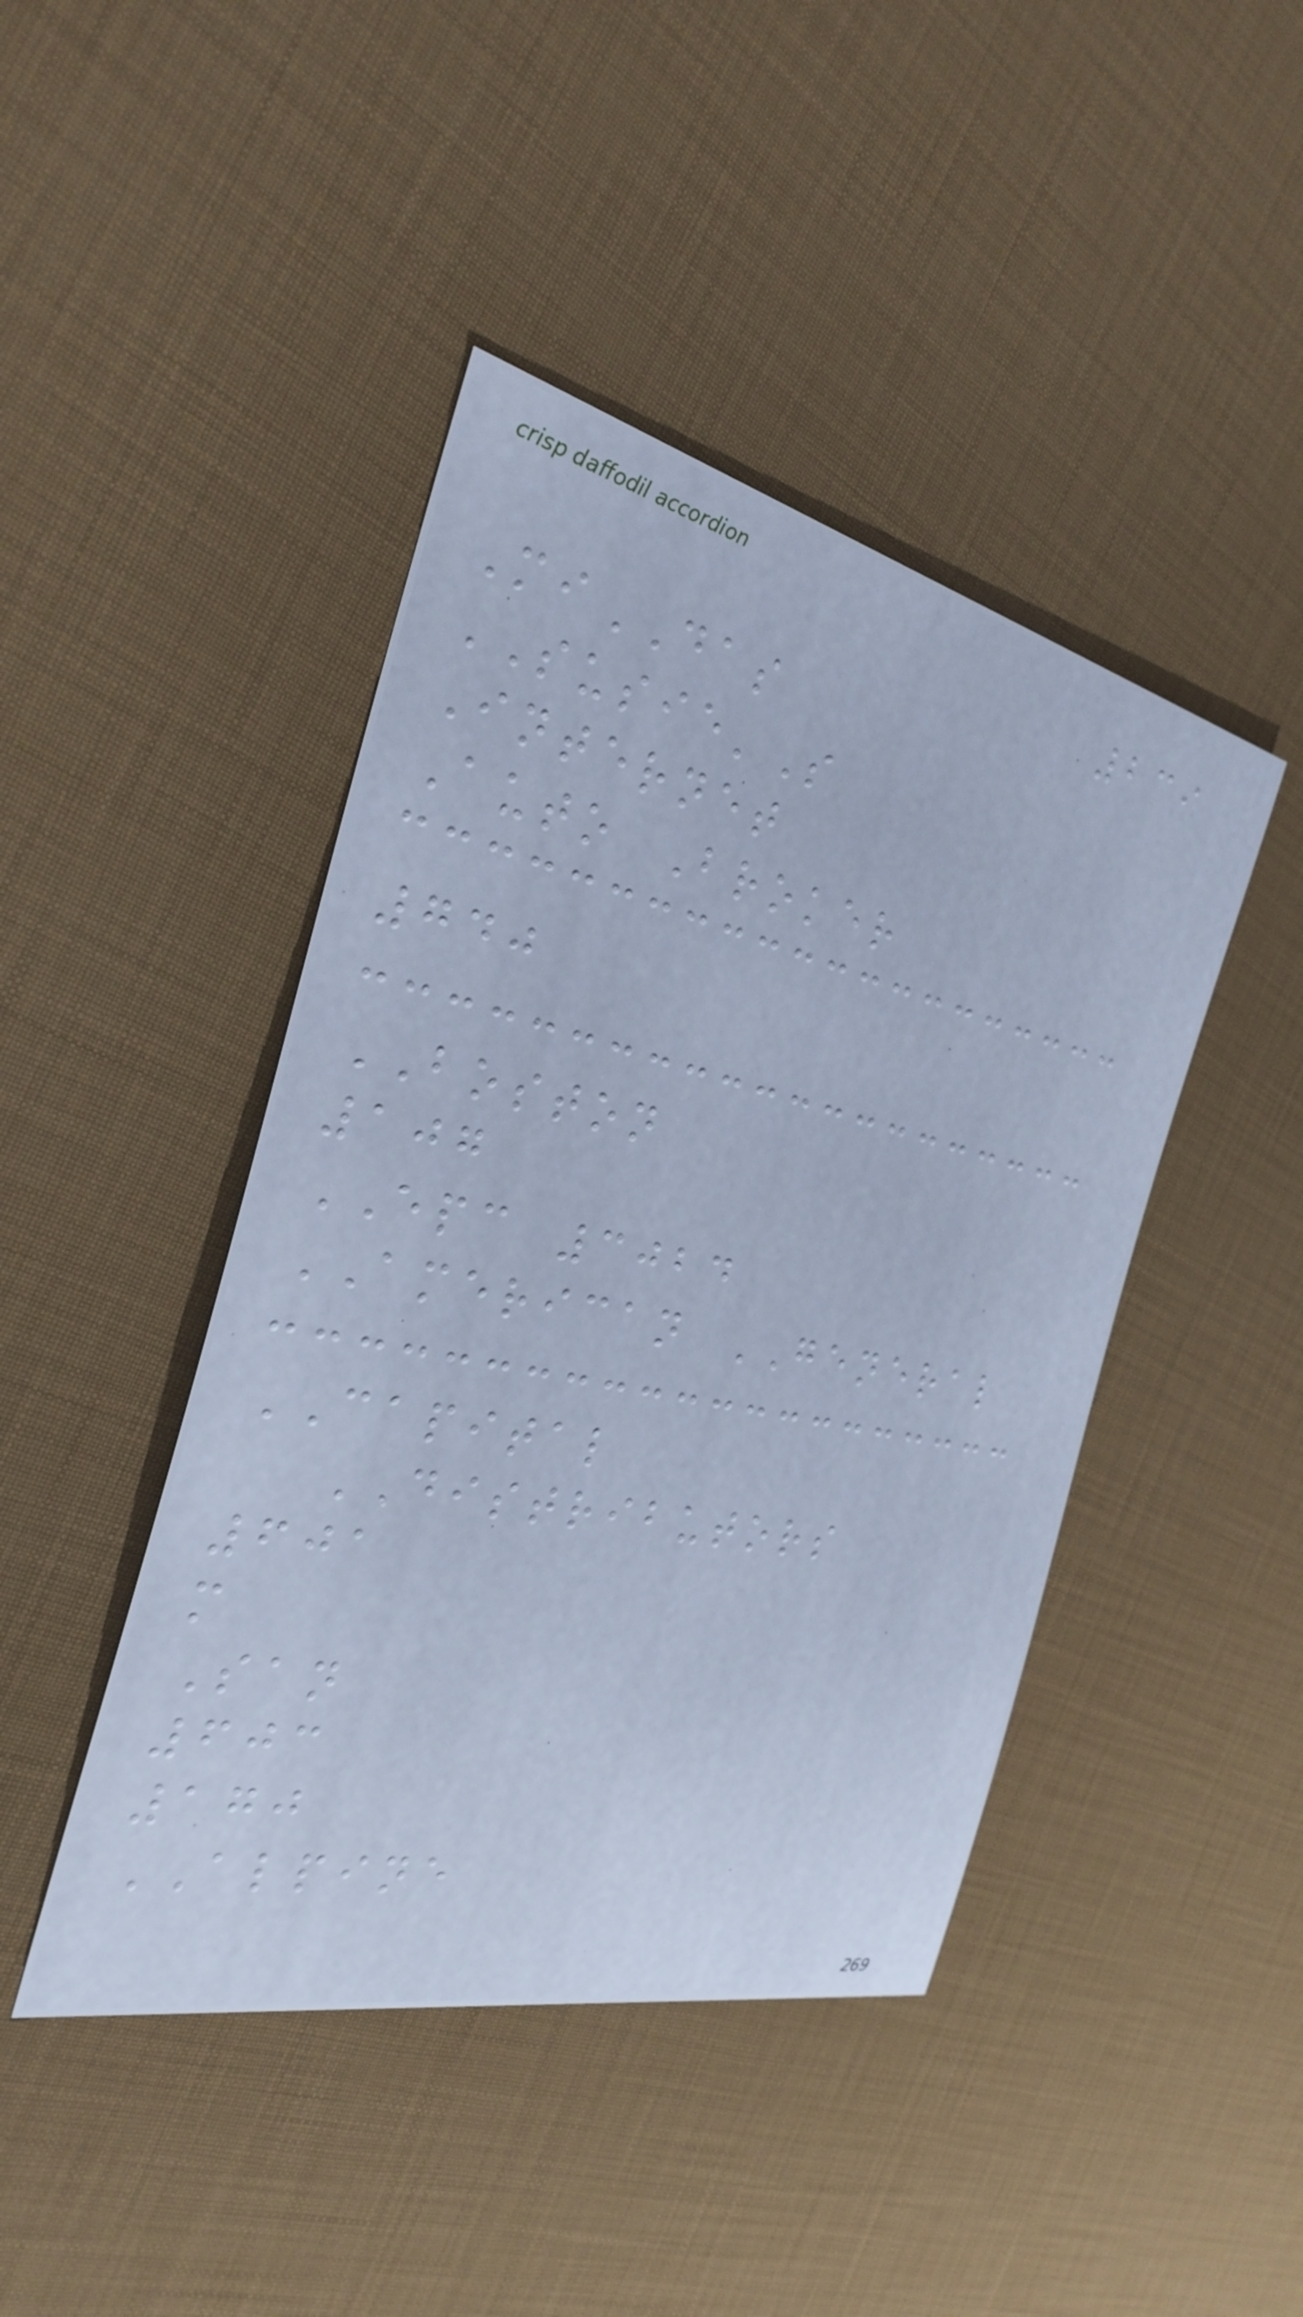239
MiDAS
SUSIE'S
Internet
Auto Broker
740
BOSTON
107
EPC 3024
AMERICAN GENERAL
CAPITAL
DISTRIBUTORS
601
m
San
603
170
ALPINE
